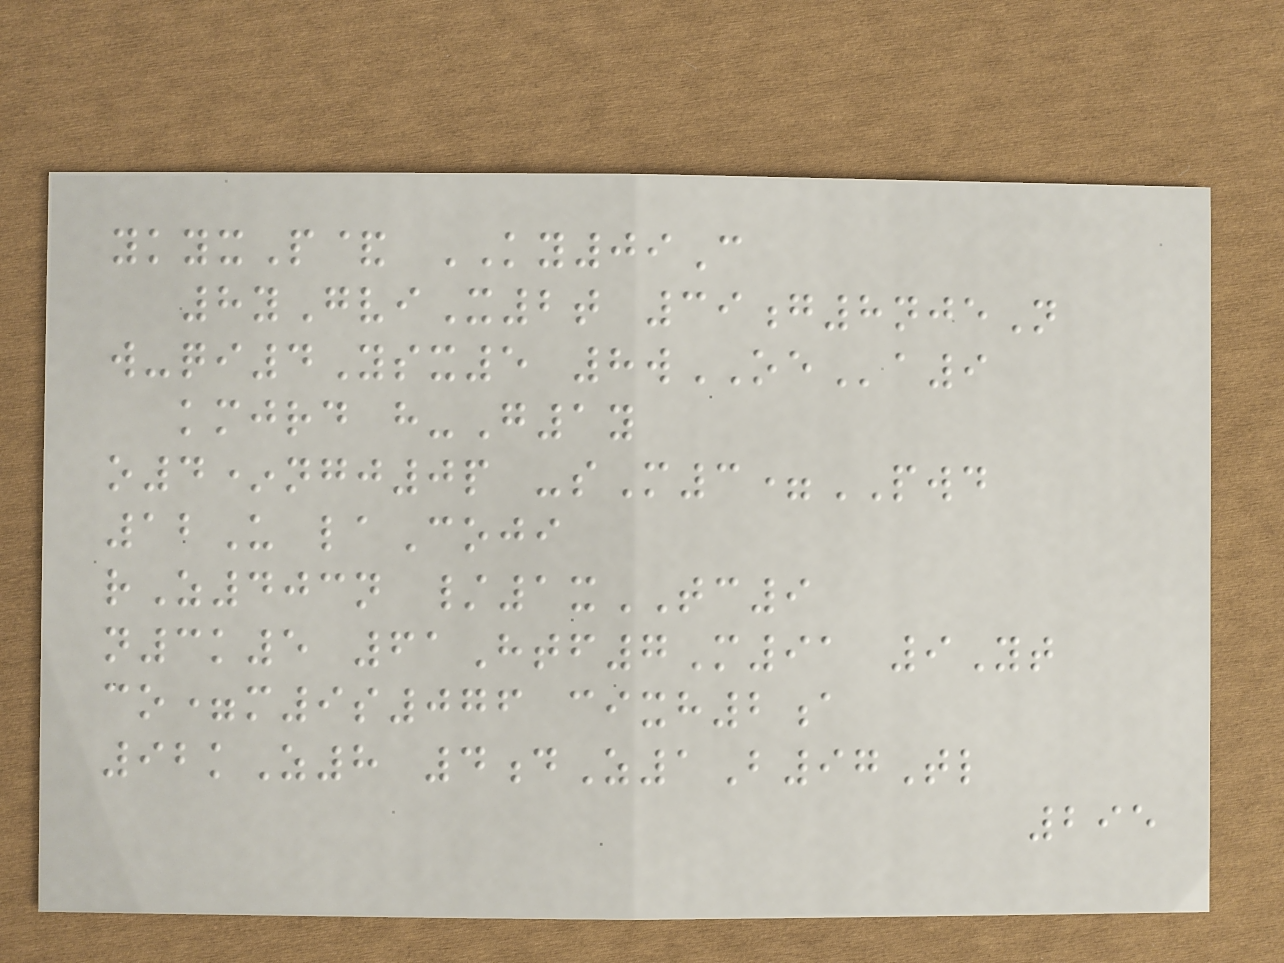ykyxP& KY09C
8yGviX2t 39g8njeN
w-qi4Ysx5 8wOEa9
kmjrd h-G1y
o4*ngj0p -sM3=PWD
12U laCoji
rZ403n /1xTC9
n3k5 61Htf7M91 9Yt
co=m9s076 cixh2a
92kZ8 4dZ1B97Tl
295
